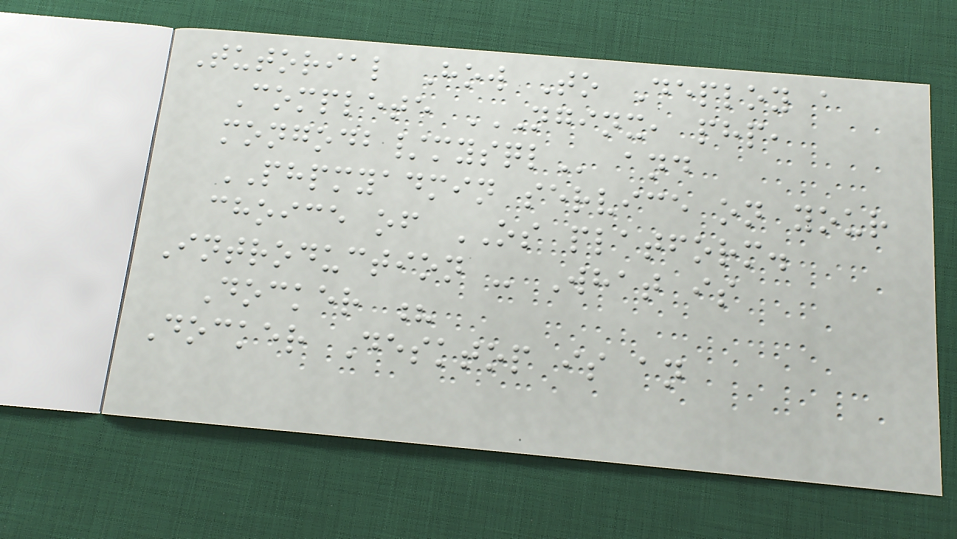Tutorial How To Deploy a
Complete NGINX, PHP,
MONGODB/MYSQL and
PHPMYADMIN service on your
choice of OS platform.
Introduction - What is
Docker ?
Docker Desktop is an
